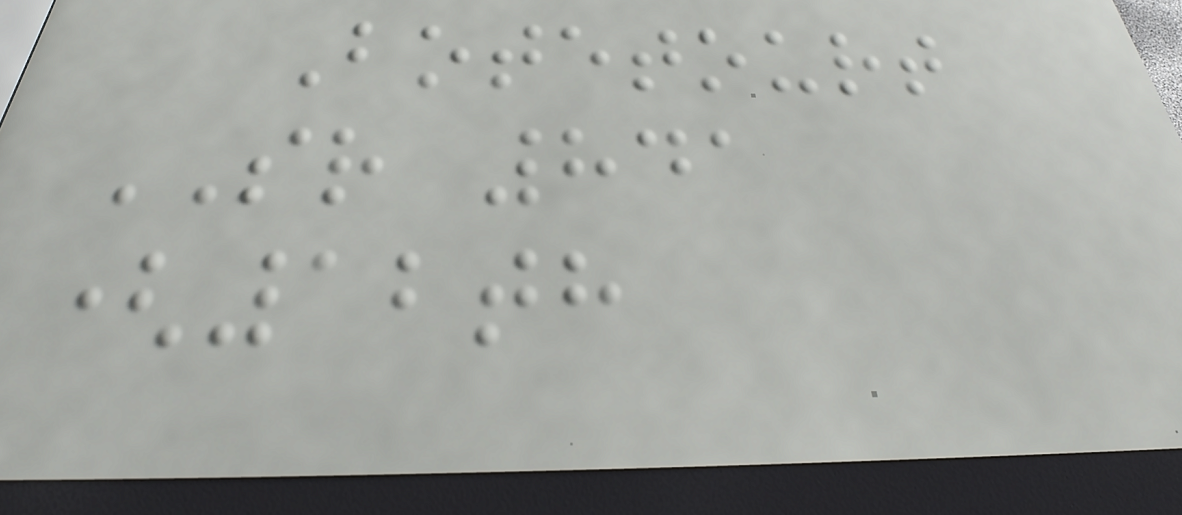Botetourt
SR 841
(12th
